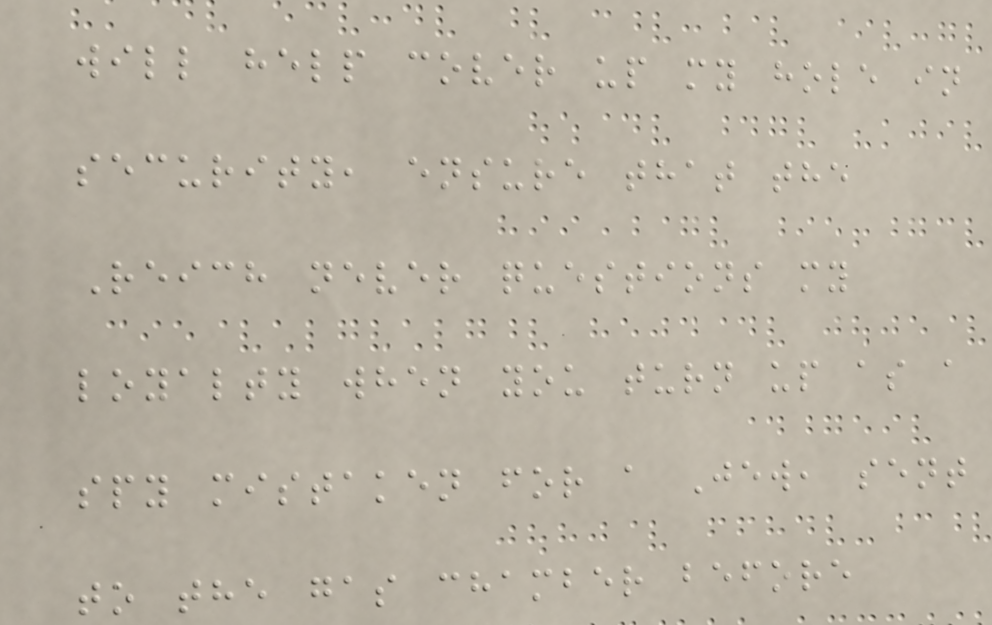will help cover up my hole in
security, ensure that the
Reich never questions my
loyalty when you turn up as a
spy mistaken for a Jew, sent
to the gas chamber before
